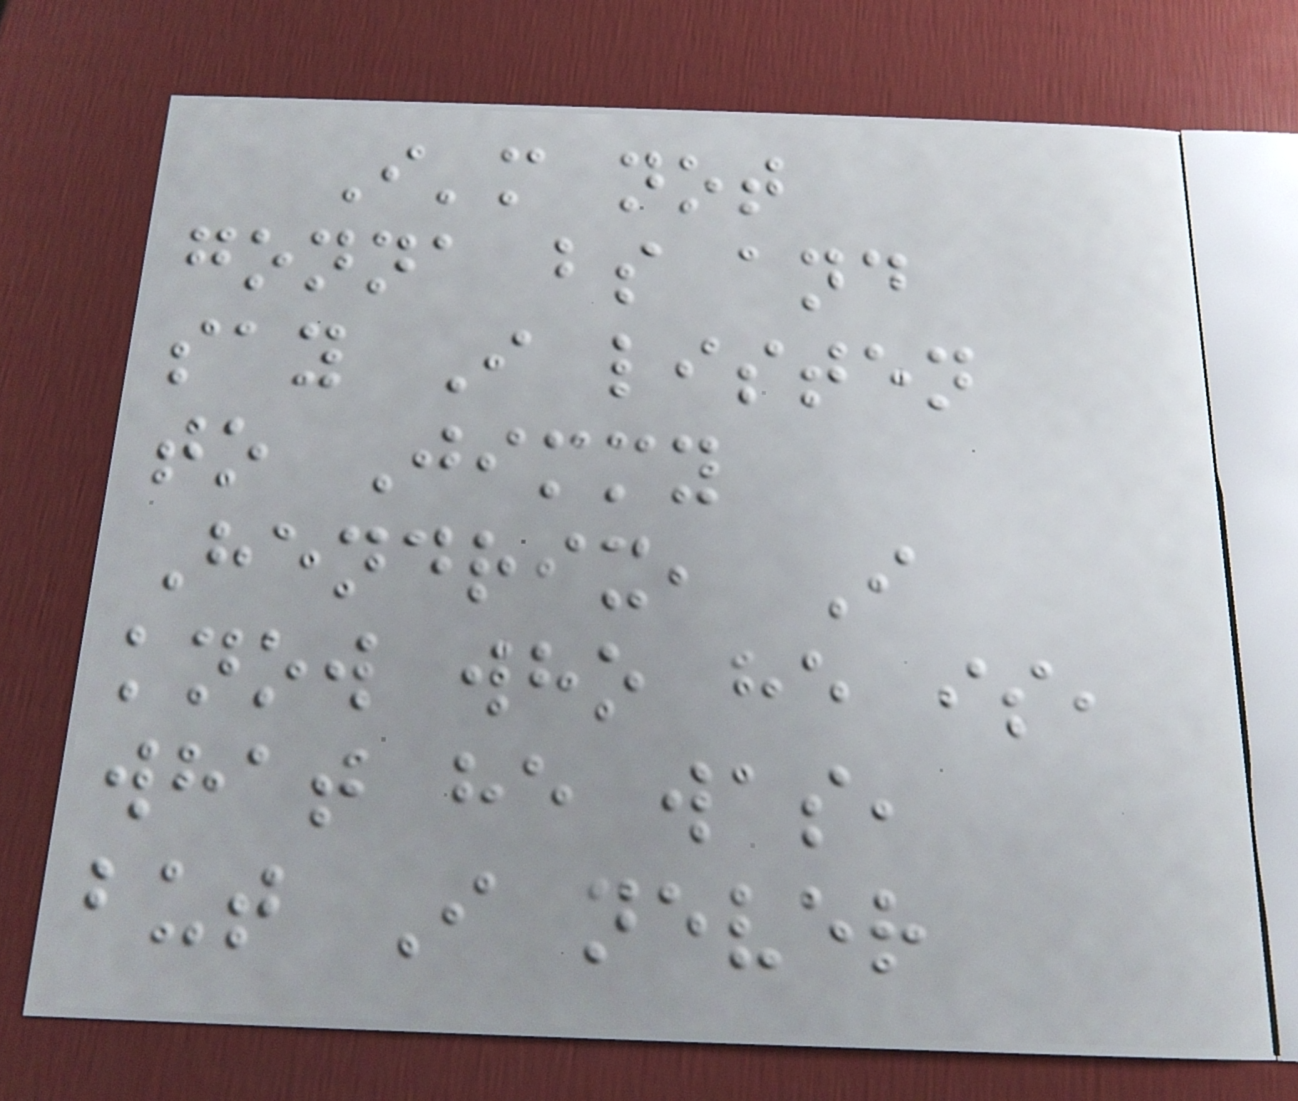I'm not
gonna bs and
say I listen
to Jimmy
Hendrix, I
know who he is,
what he was,
but I never
